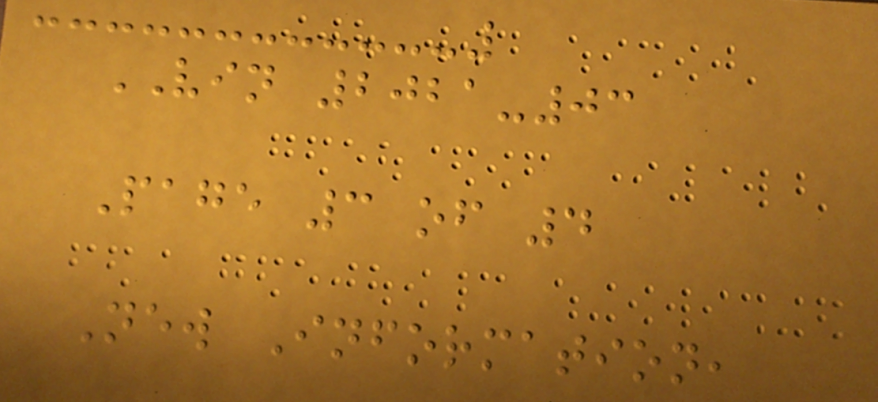VIN 2021-03
Page 3 of 4
New Information,
